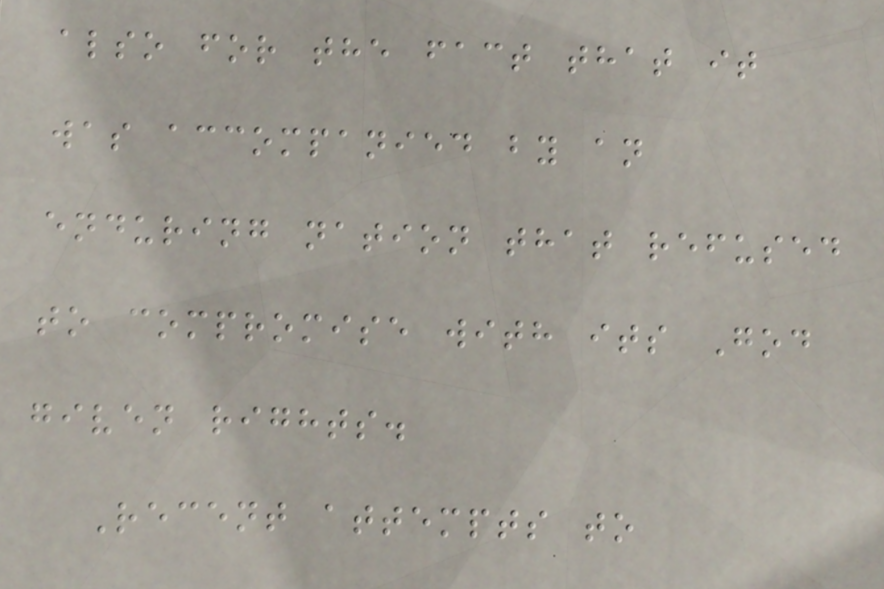also for the fact that it
was accompanied by an
enduring nation that refused
to compromise with its God
given rights.
Recent attempts to
